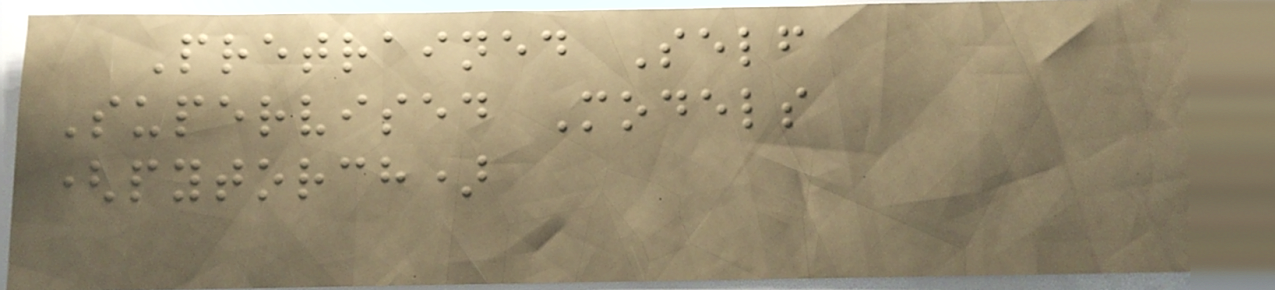Pretrained Self
Supervised Models
(pytorch)
